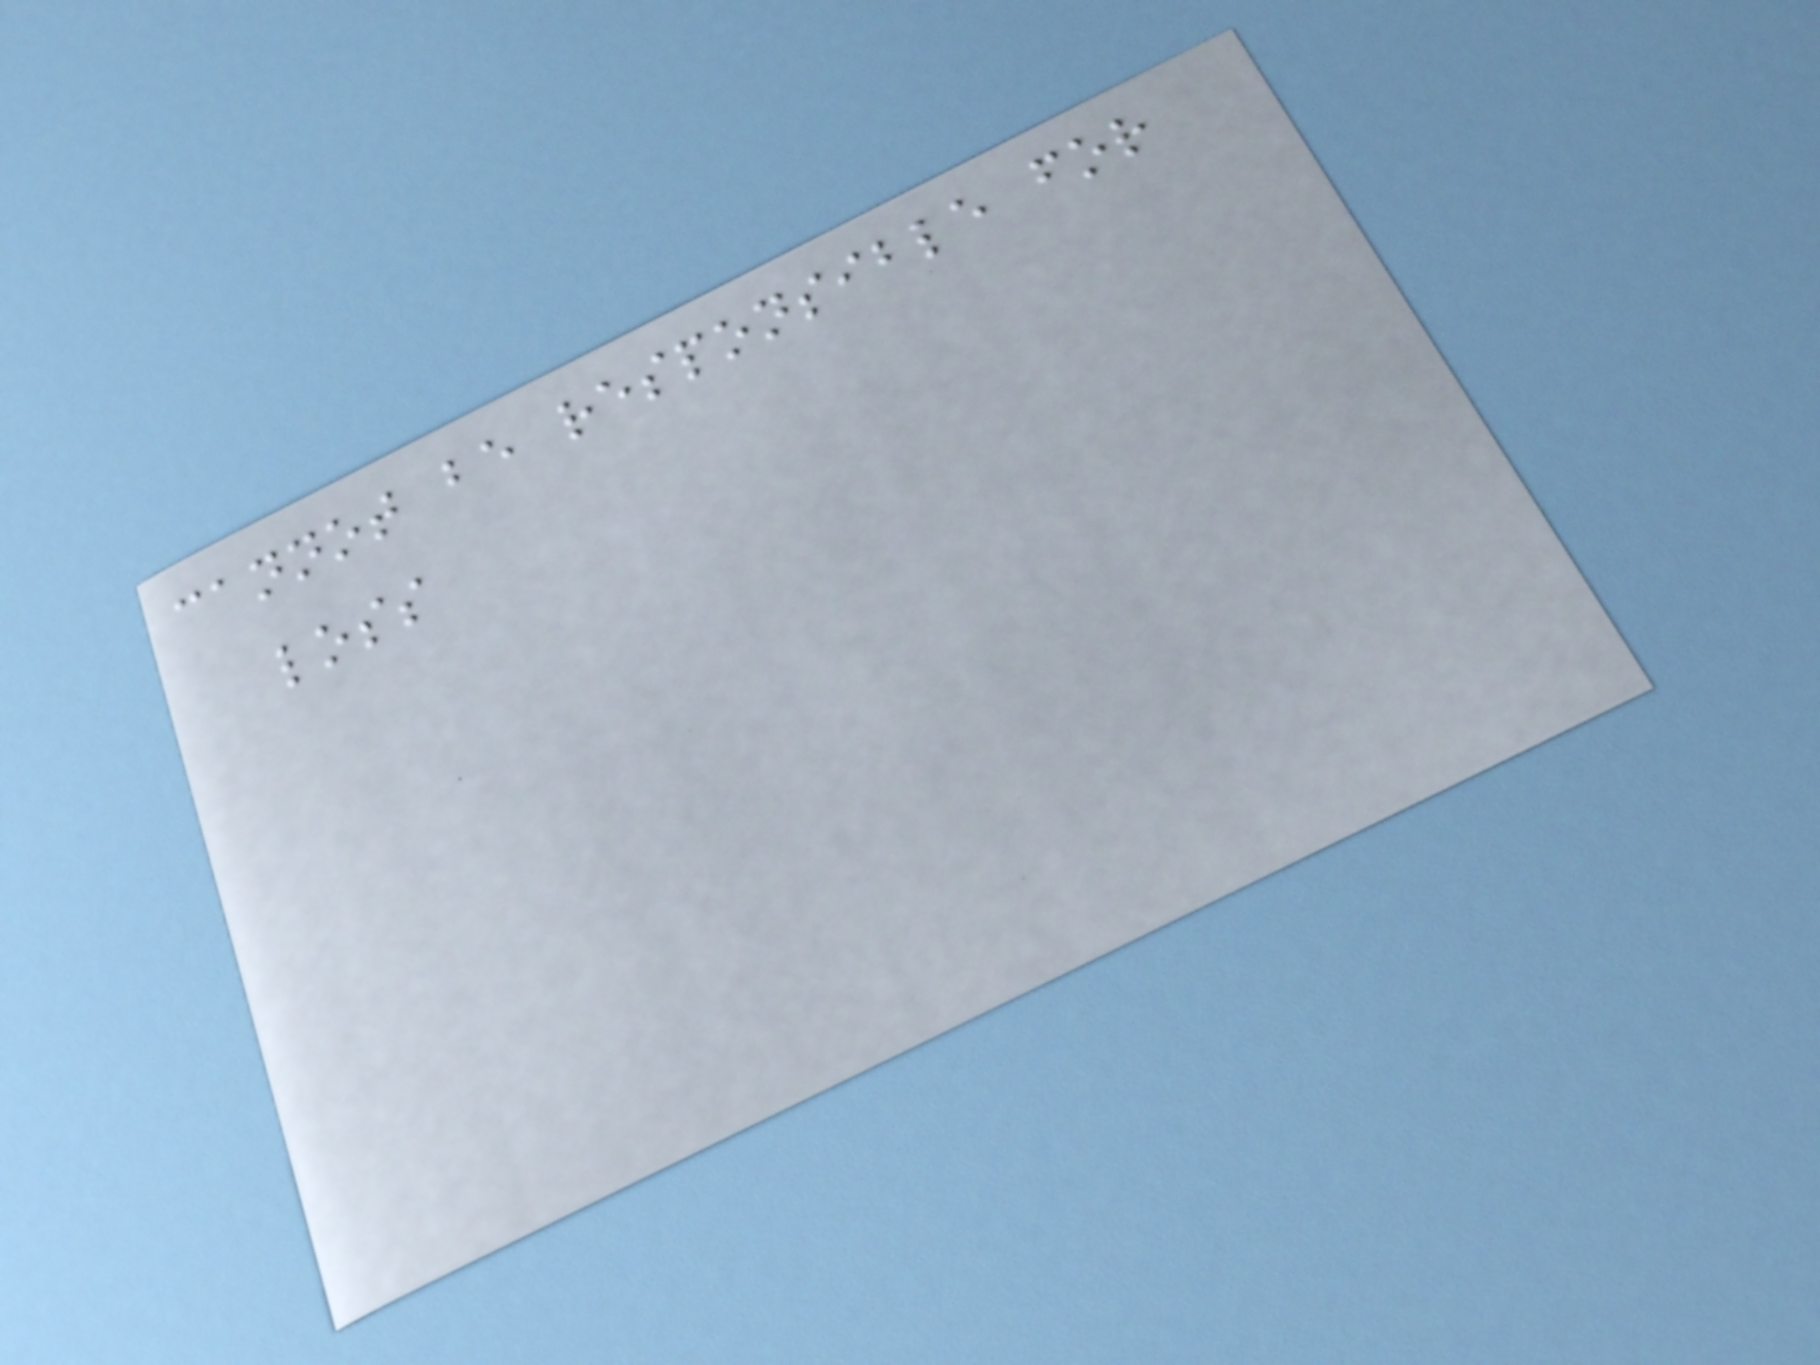cannot be responsible for
loss
